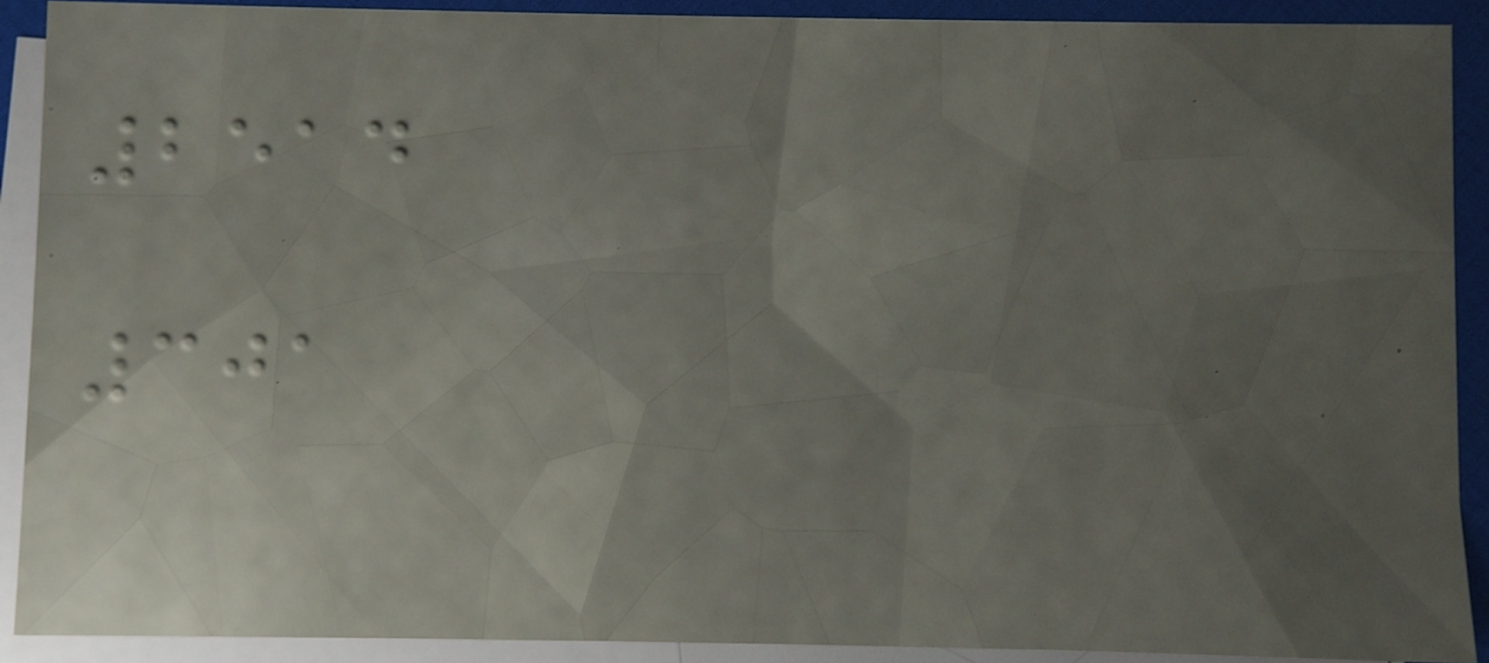2514
301
